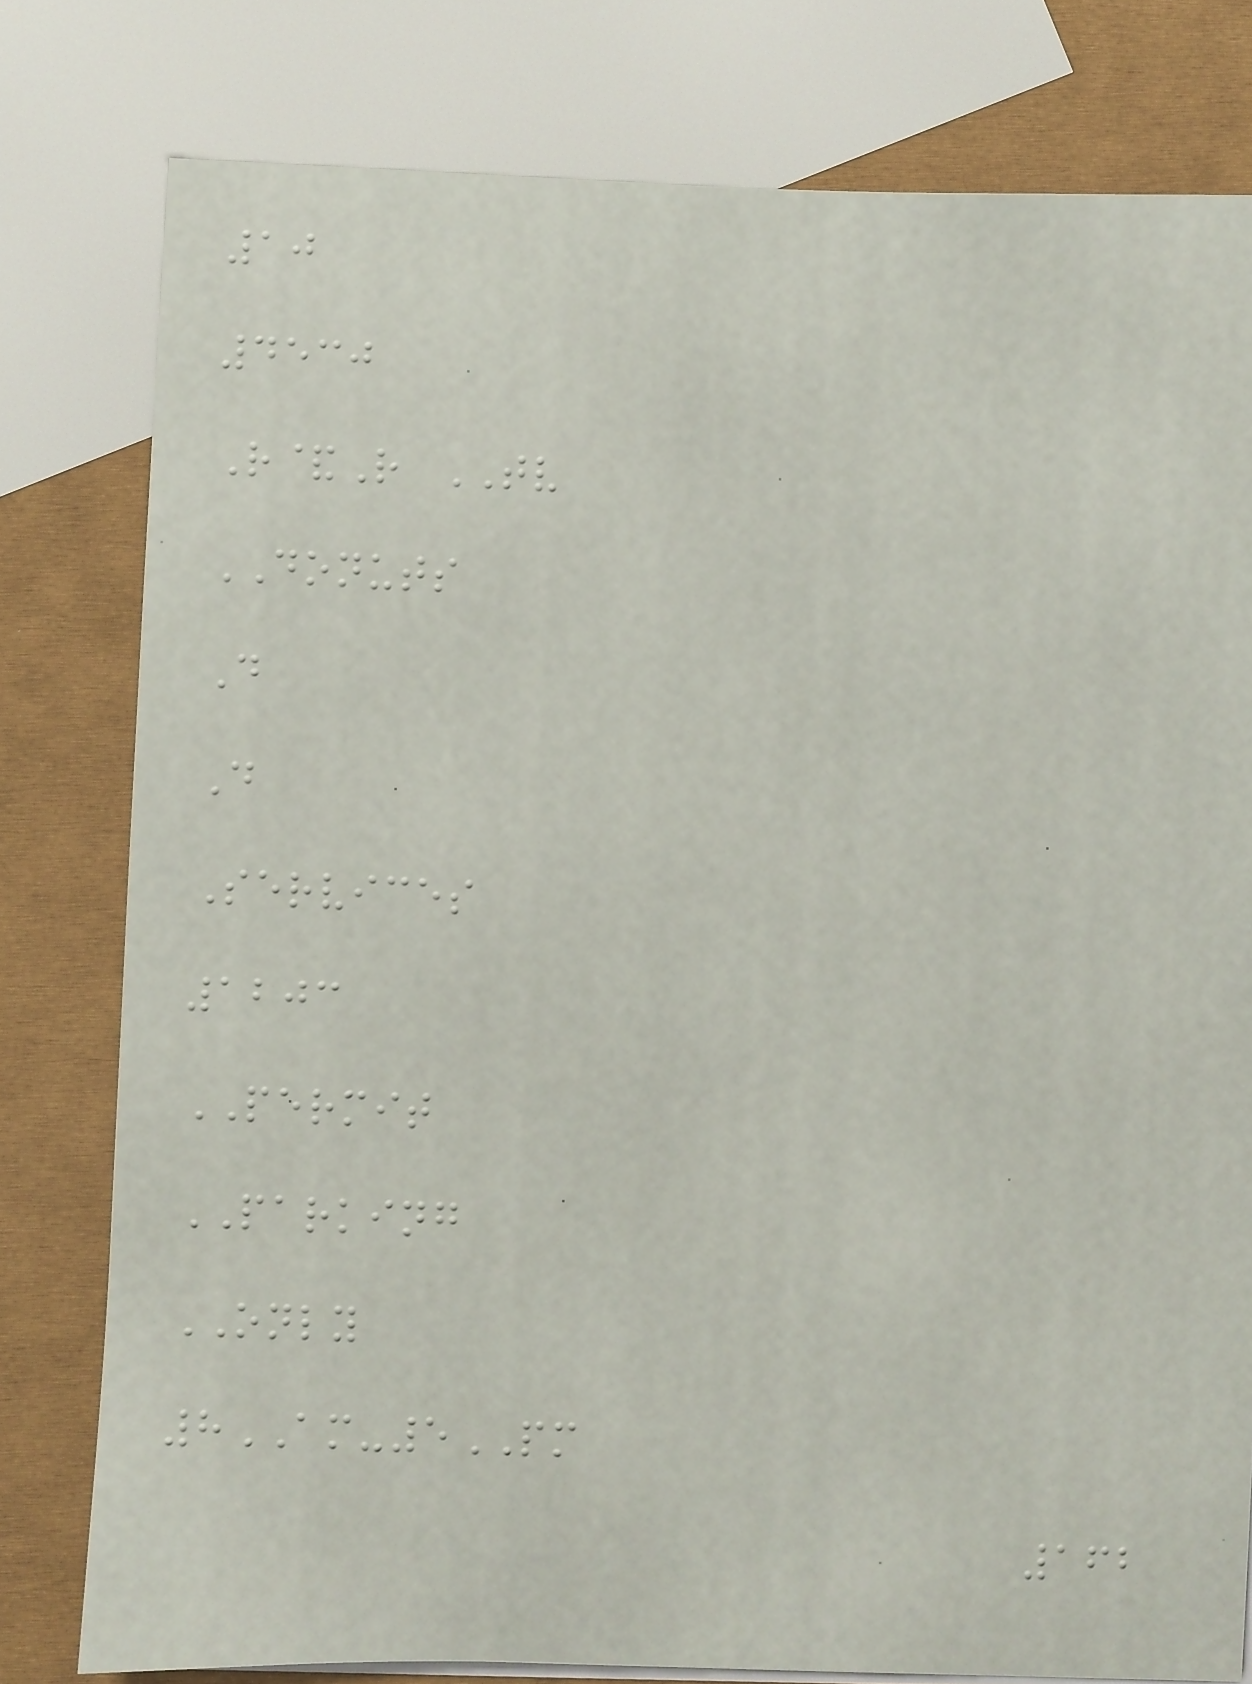10
4530
R&R TV
DONUTS
D
D
Services
1203
PERMIT
PARKING
ONLY
8AM-5PM
162
